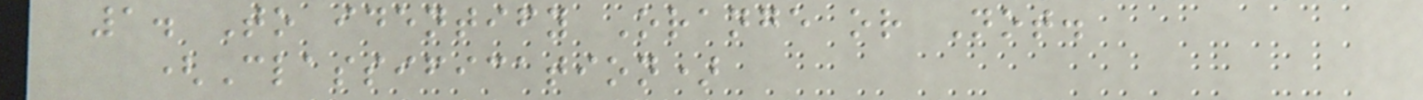1. To identify Orange or Not.
(Classification)
